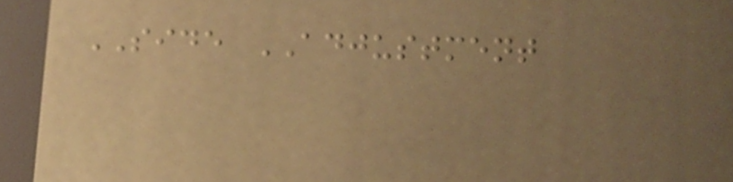SIDE ADJUSTMENT
